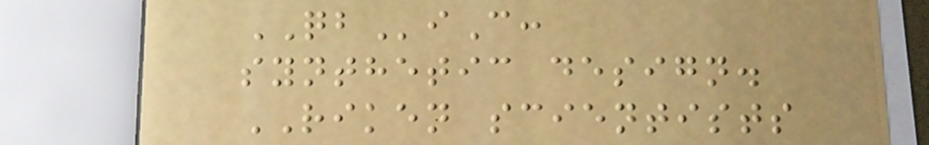QBiC:
synthetic design.
RIKEN scientists
